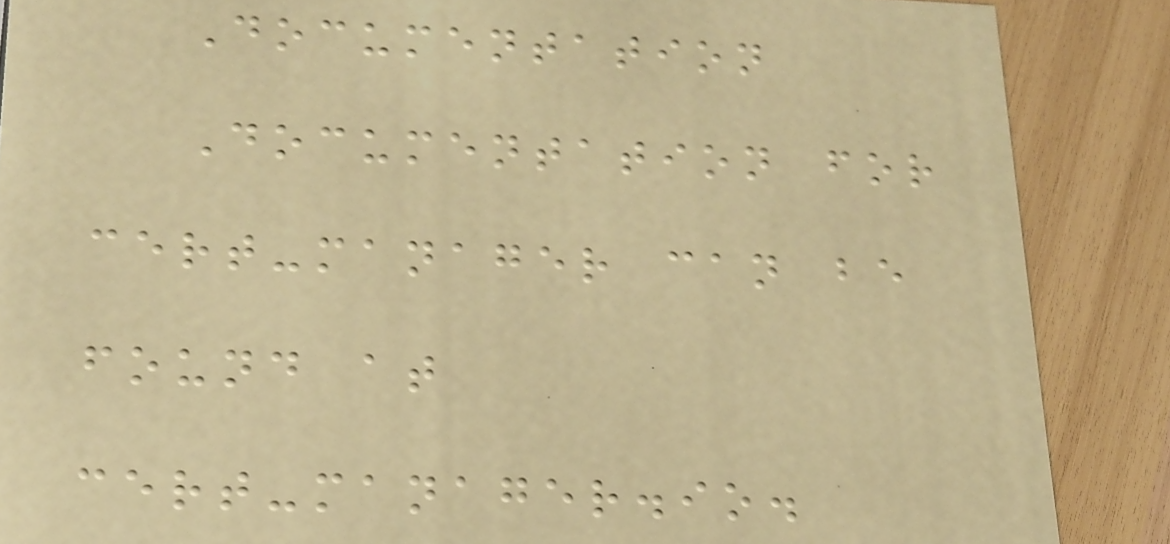Documentation
Documentation for
cert-manager can be
found at
cert-manager.io.
